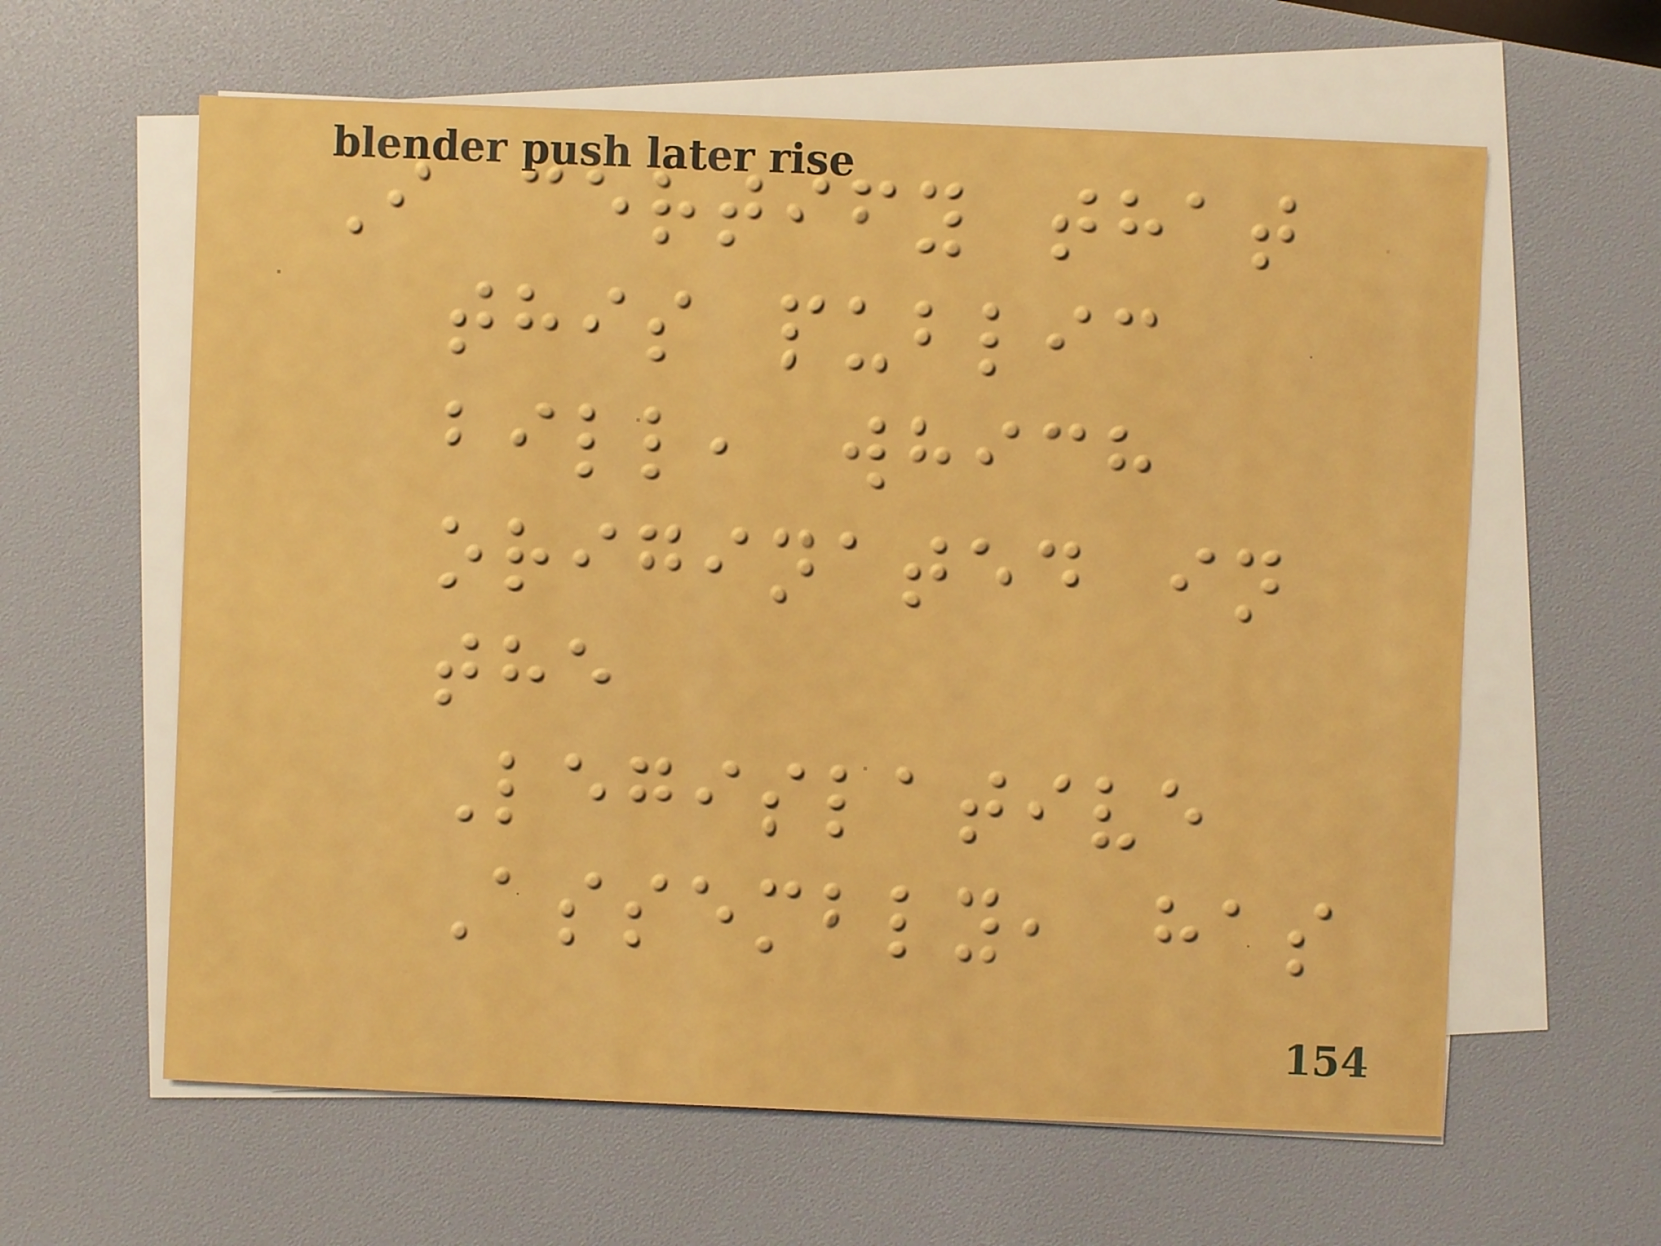I certify that
this public
bill, which
originated in
the
Legislative
Assembly, has
